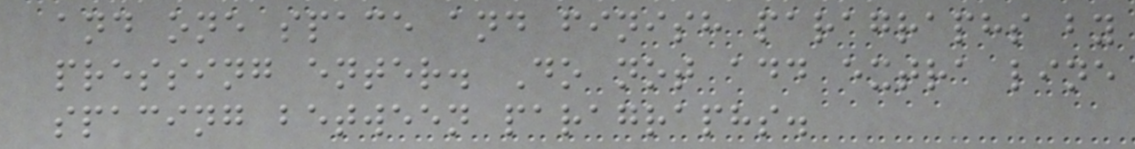and one space and finish paragraphs by
pressing enter. Do not add extra line
spacing between paragraphs.
